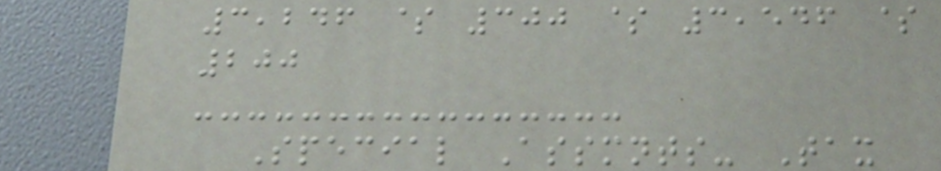3,246 $ 300 $ 3,546 $
200
Special Assmnts- Tax
